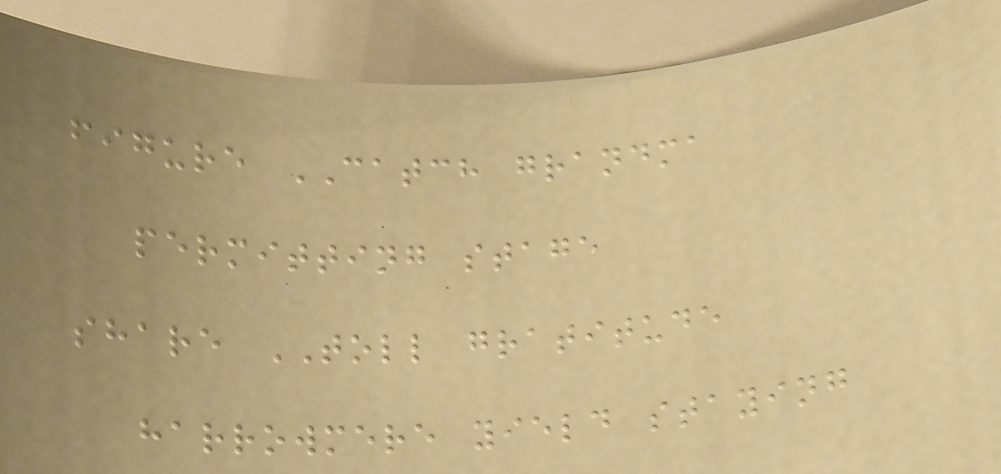figure CATCH grandma
permitting stage
share TOLL gratitude
harrowmere yield staying
